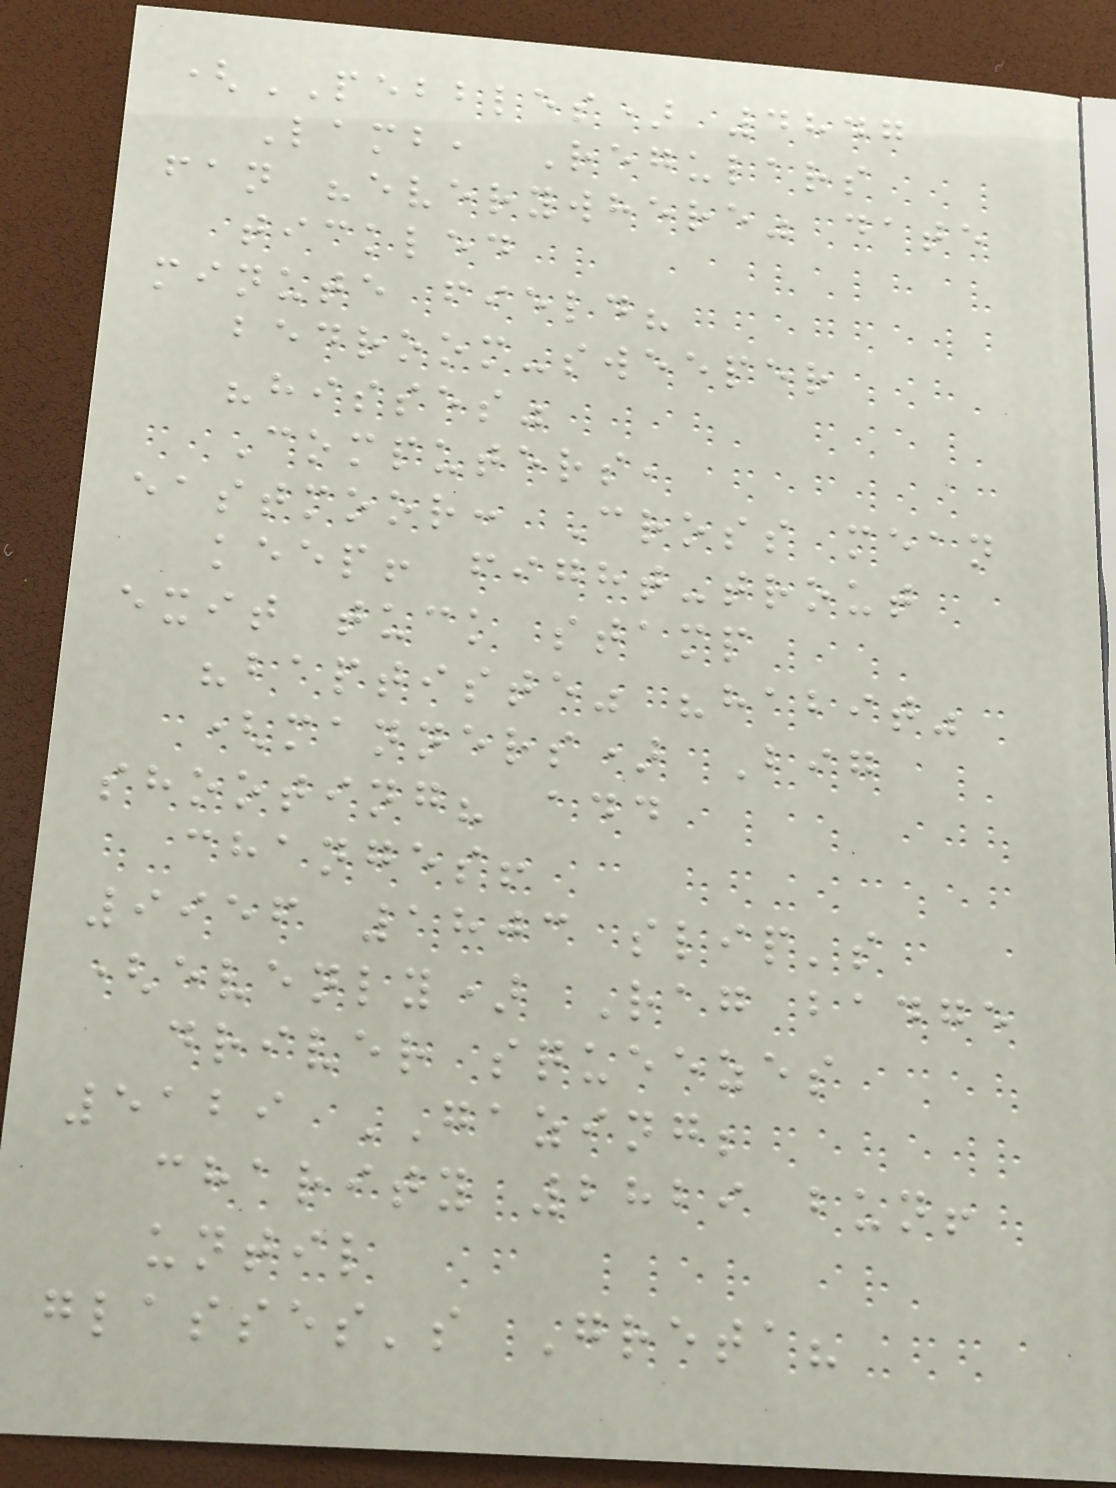(PEBBLES) 4847
Lamb, Regulars
fan "everywhere" date
tickled
minute field?
bedroom-sweeper
"hisses"
Computers,
eastmoor: Cross mean
keep! fight-trout
exit tuck stamp
"baptiste" "habit"
(manners) Big
shooting? add
changes!
9956 1803 slip's
(evenly) Rag badge
driver squeezes
5129 GAZING;
charity 2829 bun!
until
glasses's Greta?
